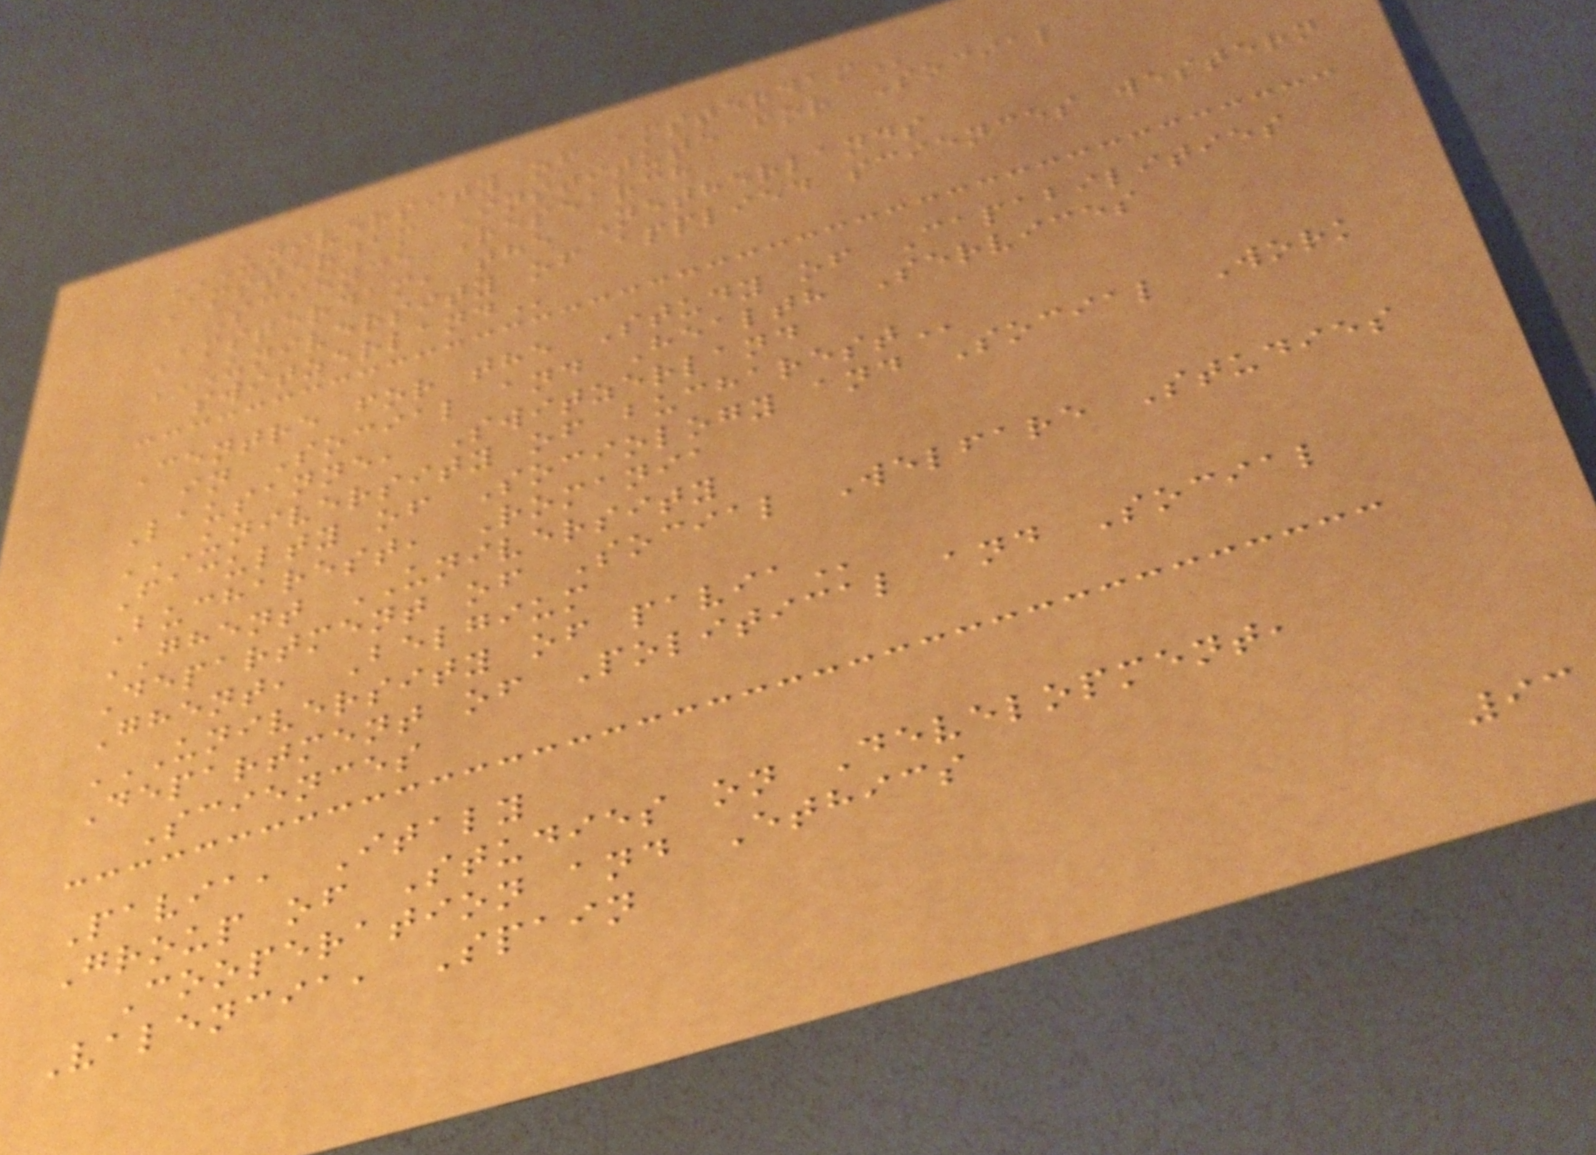UNIVERSITY OF AMSTERDAM
Amsterdam Institute for Social
Science Research
Amsterdam, the Netherlands
UNIVERSITY OF APPLIED SCIENCES WESTERN
SWITZERLAND
Centre for the Study of Capabilities
in Social and Health Services
Lausanne, Switzerland
UNIVERSITY OF BUCHAREST
Faculty of Sociology and Social Work
Bucharest, Romania
GHENT UNIVERSITY
Department of Social Welfare Studies
Ghent, Belgium
UNIVERSITY OF PAVIA
Department of Political and Social
Sciences
Pavia, Italy
Group of Studies on Development,
Cooperation and Ethics
Valencia, Spain
93
